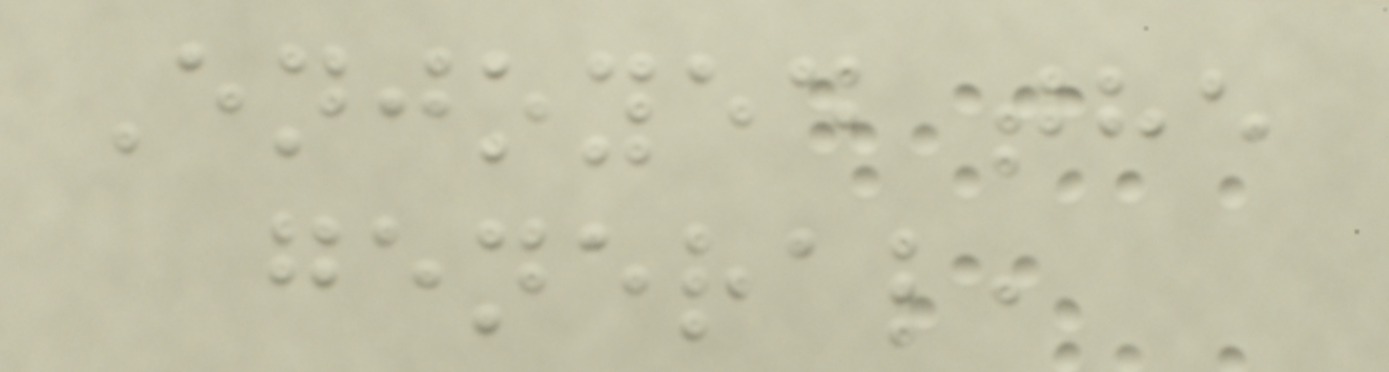Enjoyed the
general,
